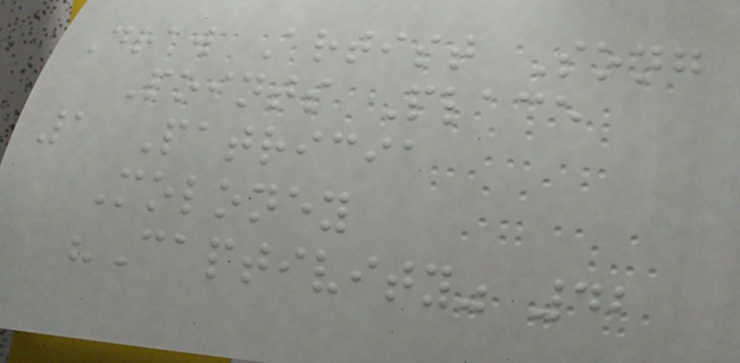Draw Artist Song
Points Place
1 Patricia
Moloney
"Captivity" 42
